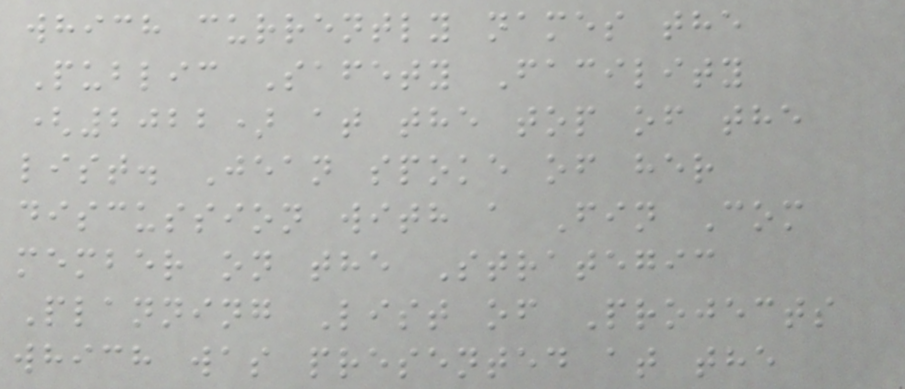which currently names the
Public Safety Facility
(2022) at the top of the
list. Jean spoke of her
discussion with a Fin Com
member on the Strategic
Planning List of Projects
which was presented at the
